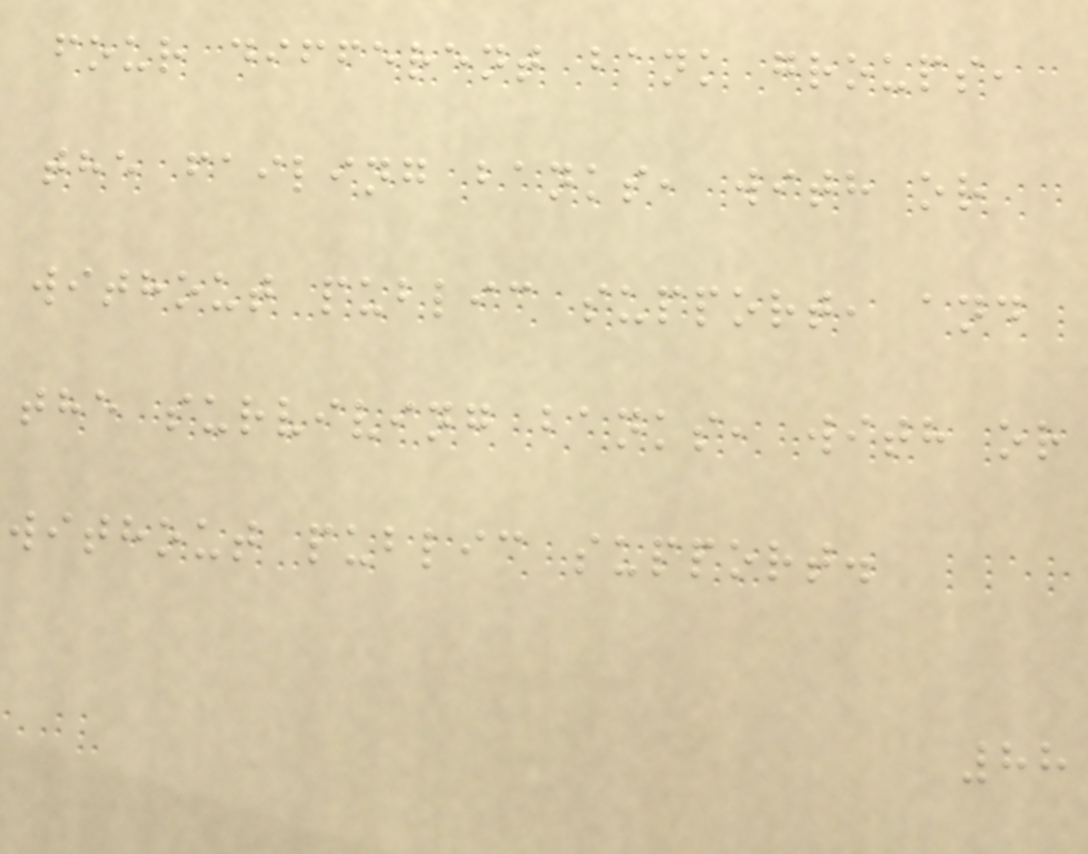four different bank groups,
the failing banks, with or
without public support, and
the surviving banks, with or
without public support.
88
